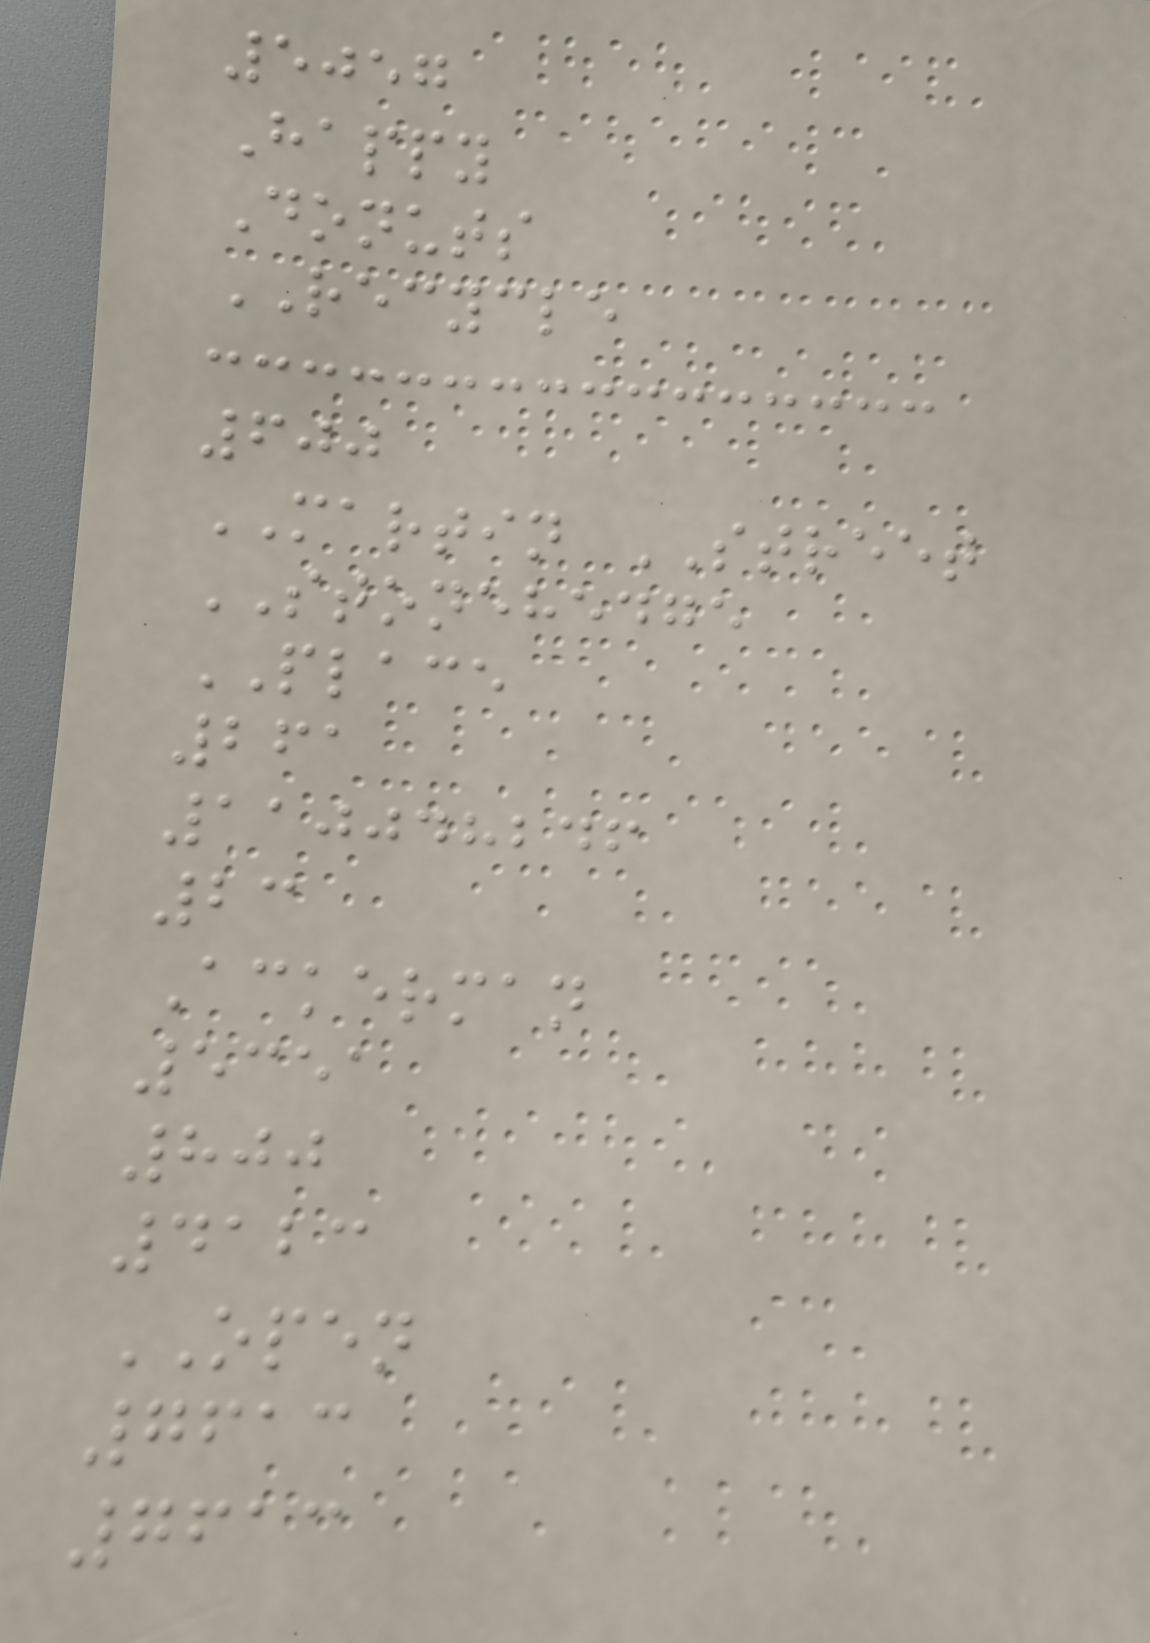5057
Happy
Donuts
RECYCLE
600
MARTIN STREET
STONEHEDGE
PLACE
261
110048246
23
Ackerman
5351
800
4123
OPEN
7613
7613
